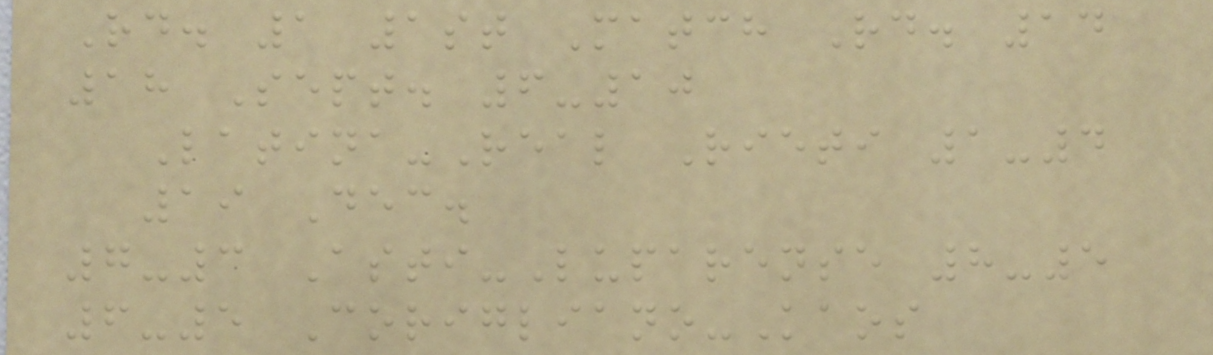Rd. 1 1st Match Rd. 14
18 Sept. 6-10
Latina-Real Rieti 1-4
19 Dec.
7-3 Asti-Luparense 8-5
6-5 Corigliano-Kaos
